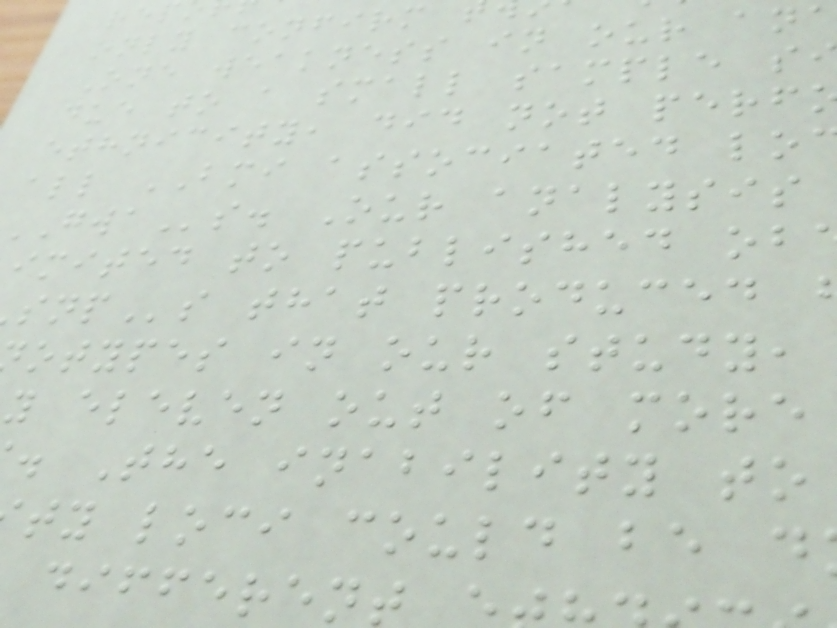only confirm
One weakness in our ana
due to a small sample s
ethnicity, did not perf
all BMI associated lo
s. Our analysis
imited to published ob
s that produced
otypes in our study,
y eleven out of more
. The inability to
ty loci could be d
